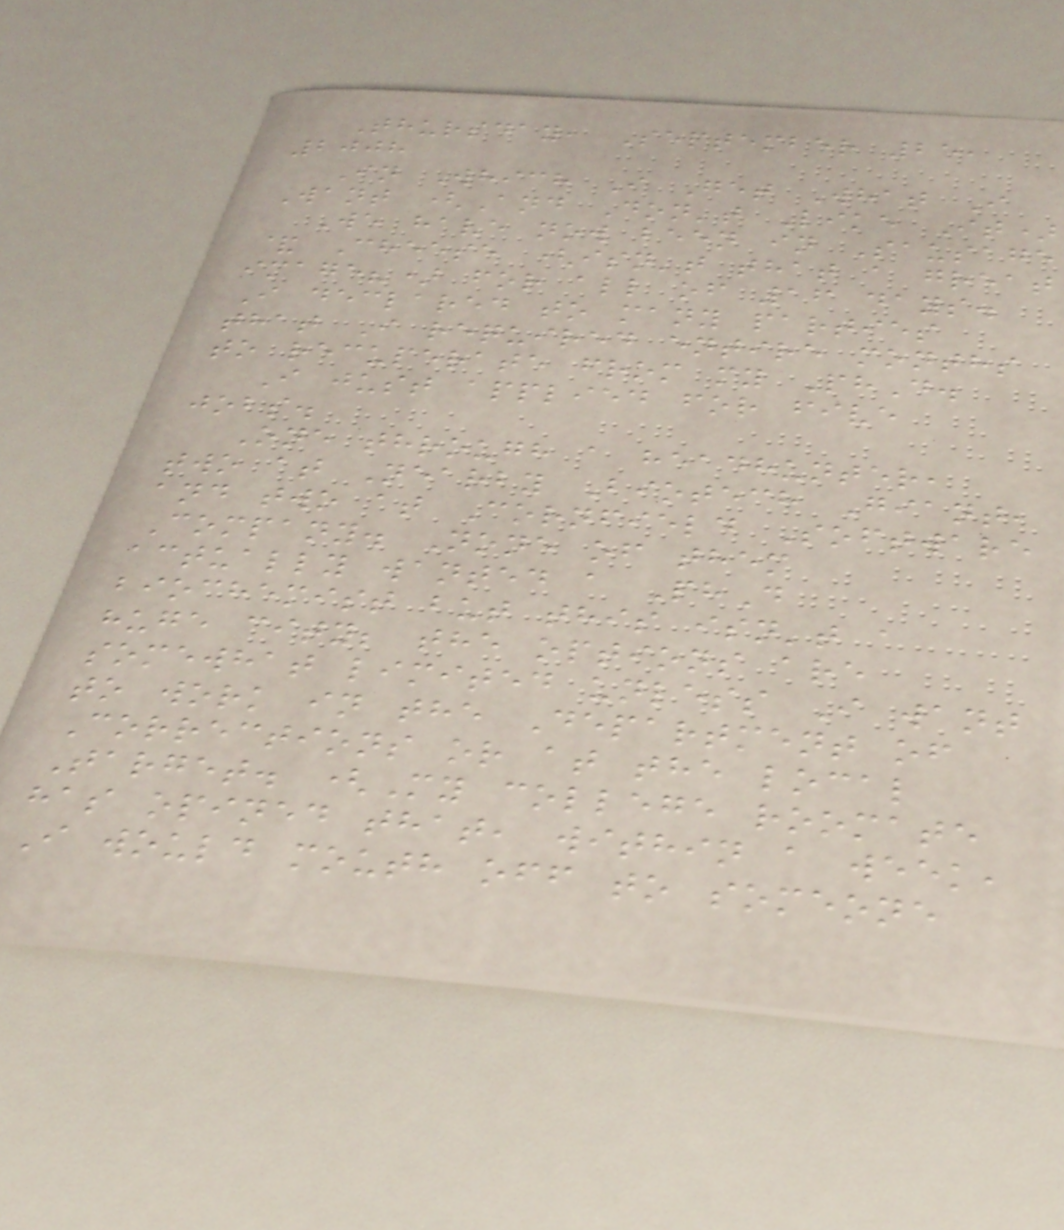Thursday, September 25,
2008
In Which I Get What I
Want (And Don't Like It)
We have now been in Sausage
& Cheese (isn't that a great
image?) for all of 16 days.
I declared to many parties
that I required entire months
to recuperate from my PhD.
I just applied for five
jobs.
One through a headhunter,
two at Nearby Biotech Giant,
and two at Cornfield Software
Company. None of them
actually wanted a PhD
biochemist but this isn't a
huge city; the options are
somewhat limited unless I want
to work in the Department of
Corrections or at the local
Target. (My college roomate
has opined that, within a week,
I would mouth off to someone
